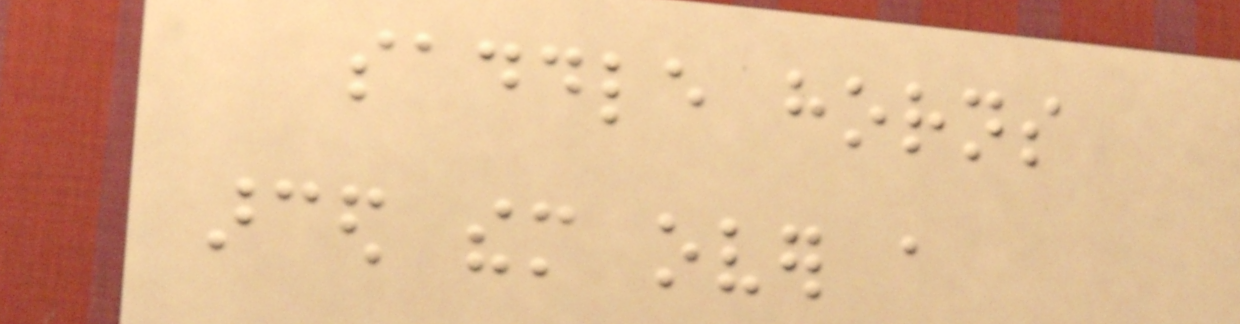saddle horns
arced them over a
